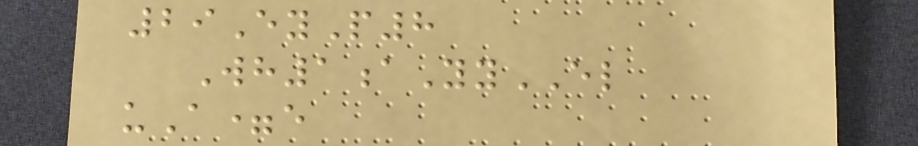29EyP8
Wh1aYyEL
uA=e
